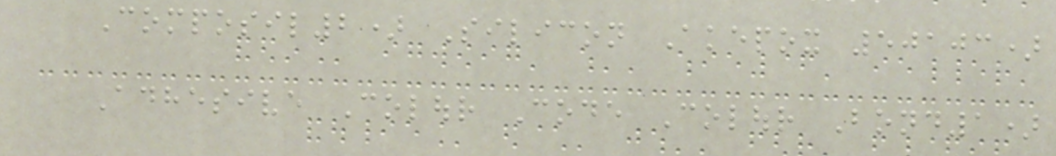Composil2) Silicon Akepox 50103)
Adhesive Colour Code Colour Bond1)
